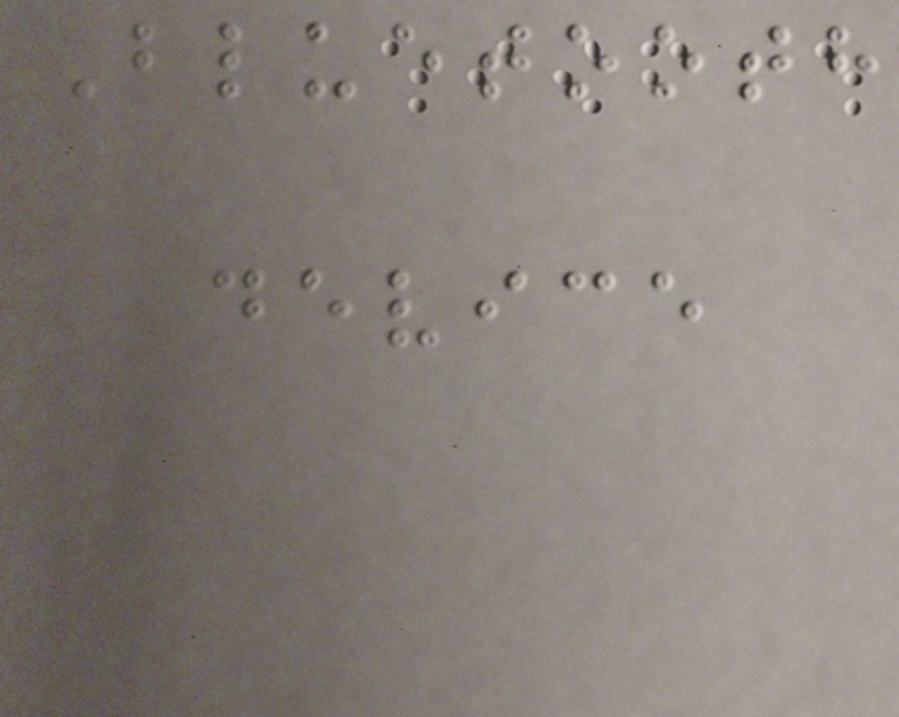Bluetooth
device
